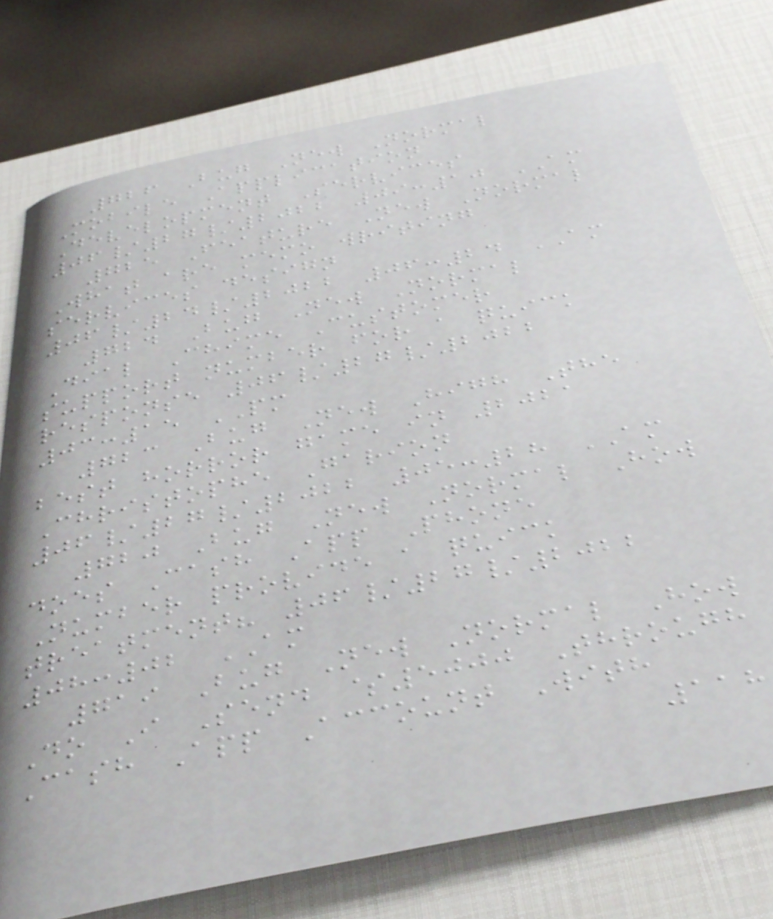726 Bug New Normal
Mobile Application
Development Services
06/27/2022 09:10 AM
725 Feature New Normal
What are memo writing
services design
06/24/2022 06:24 AM
724 Bug New Normal
Dial Chime Customer
support number for a quick
response 06/27/2022
03:15 PM
723 Bug New High The
best horror game in 2021
Christophe Garion
06/27/2022 05:28 AM
720 Bug New Normal How
does Cash App Phone
Number provide a quick
treatment? 06/27/2022
08:02 AM
719 Bug New Normal How
Do I Send $5000 Through
Cash App Account With
118
